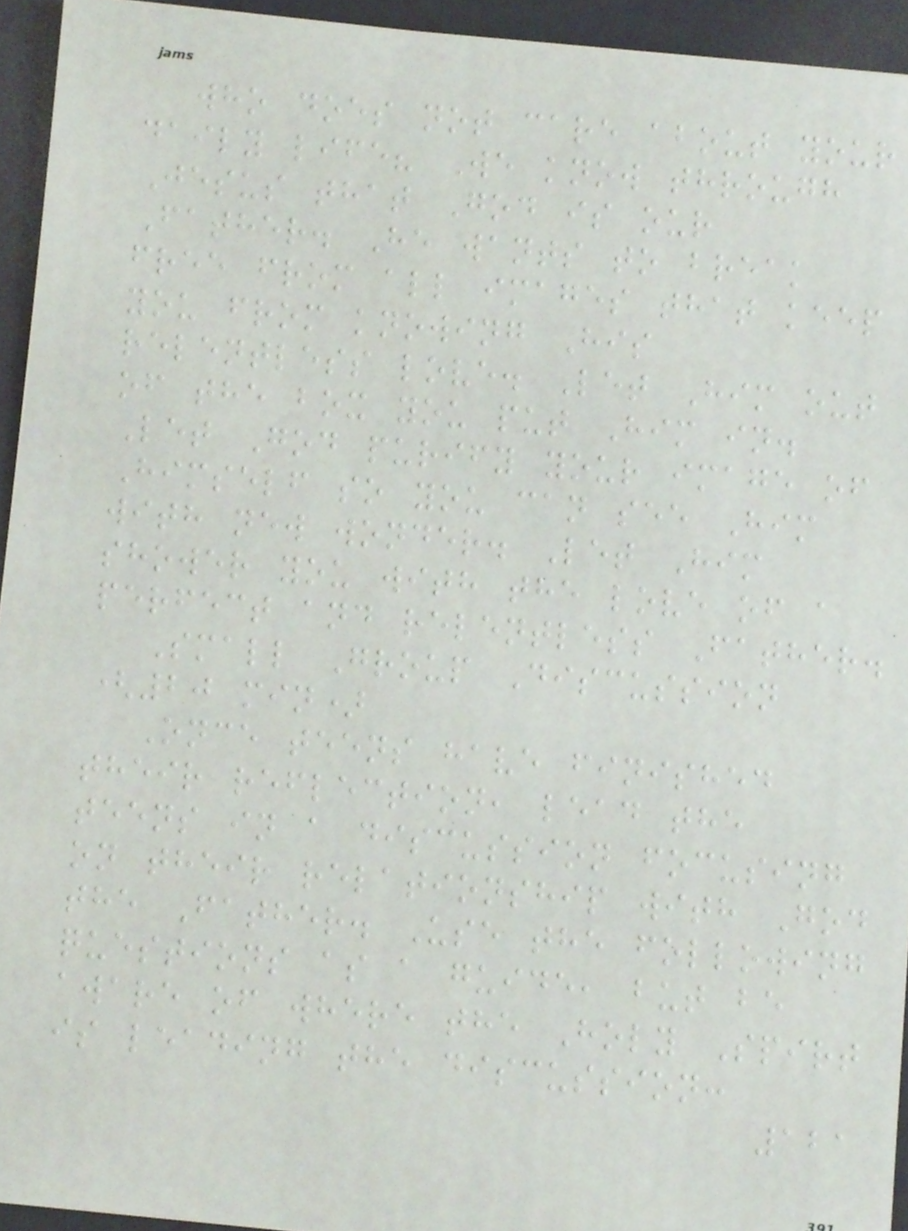who does not care about your
daily life? We know through
Jesus that God is our
Father. He wants to break
free from all images that keep
you from knowing His
relentless love. Let Him out
of the box you put Him in.
Let God purify your image of
Himself so you can see Him
with new wonder. Let Him
shower you with the love of a
perfect and relentless Father.
Small Group Discussion
(20 min)
Once teens have finished
their reflection, lead the
teens in a discussion focusing
on their relationship with God
the Father. Use the following
questions as a guide, but be
aware of where the Holy Spirt
is leading the discussion:
121
